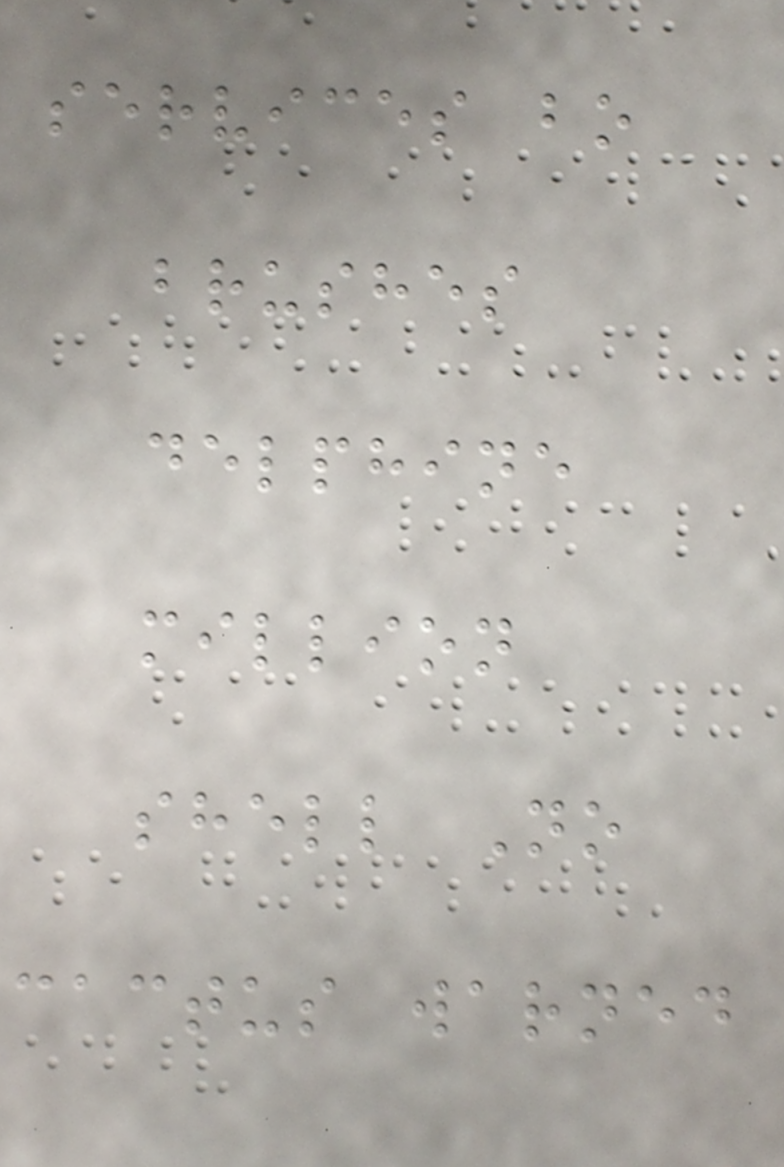services bo
brushes
delphine
million
shell No
cactus warned
